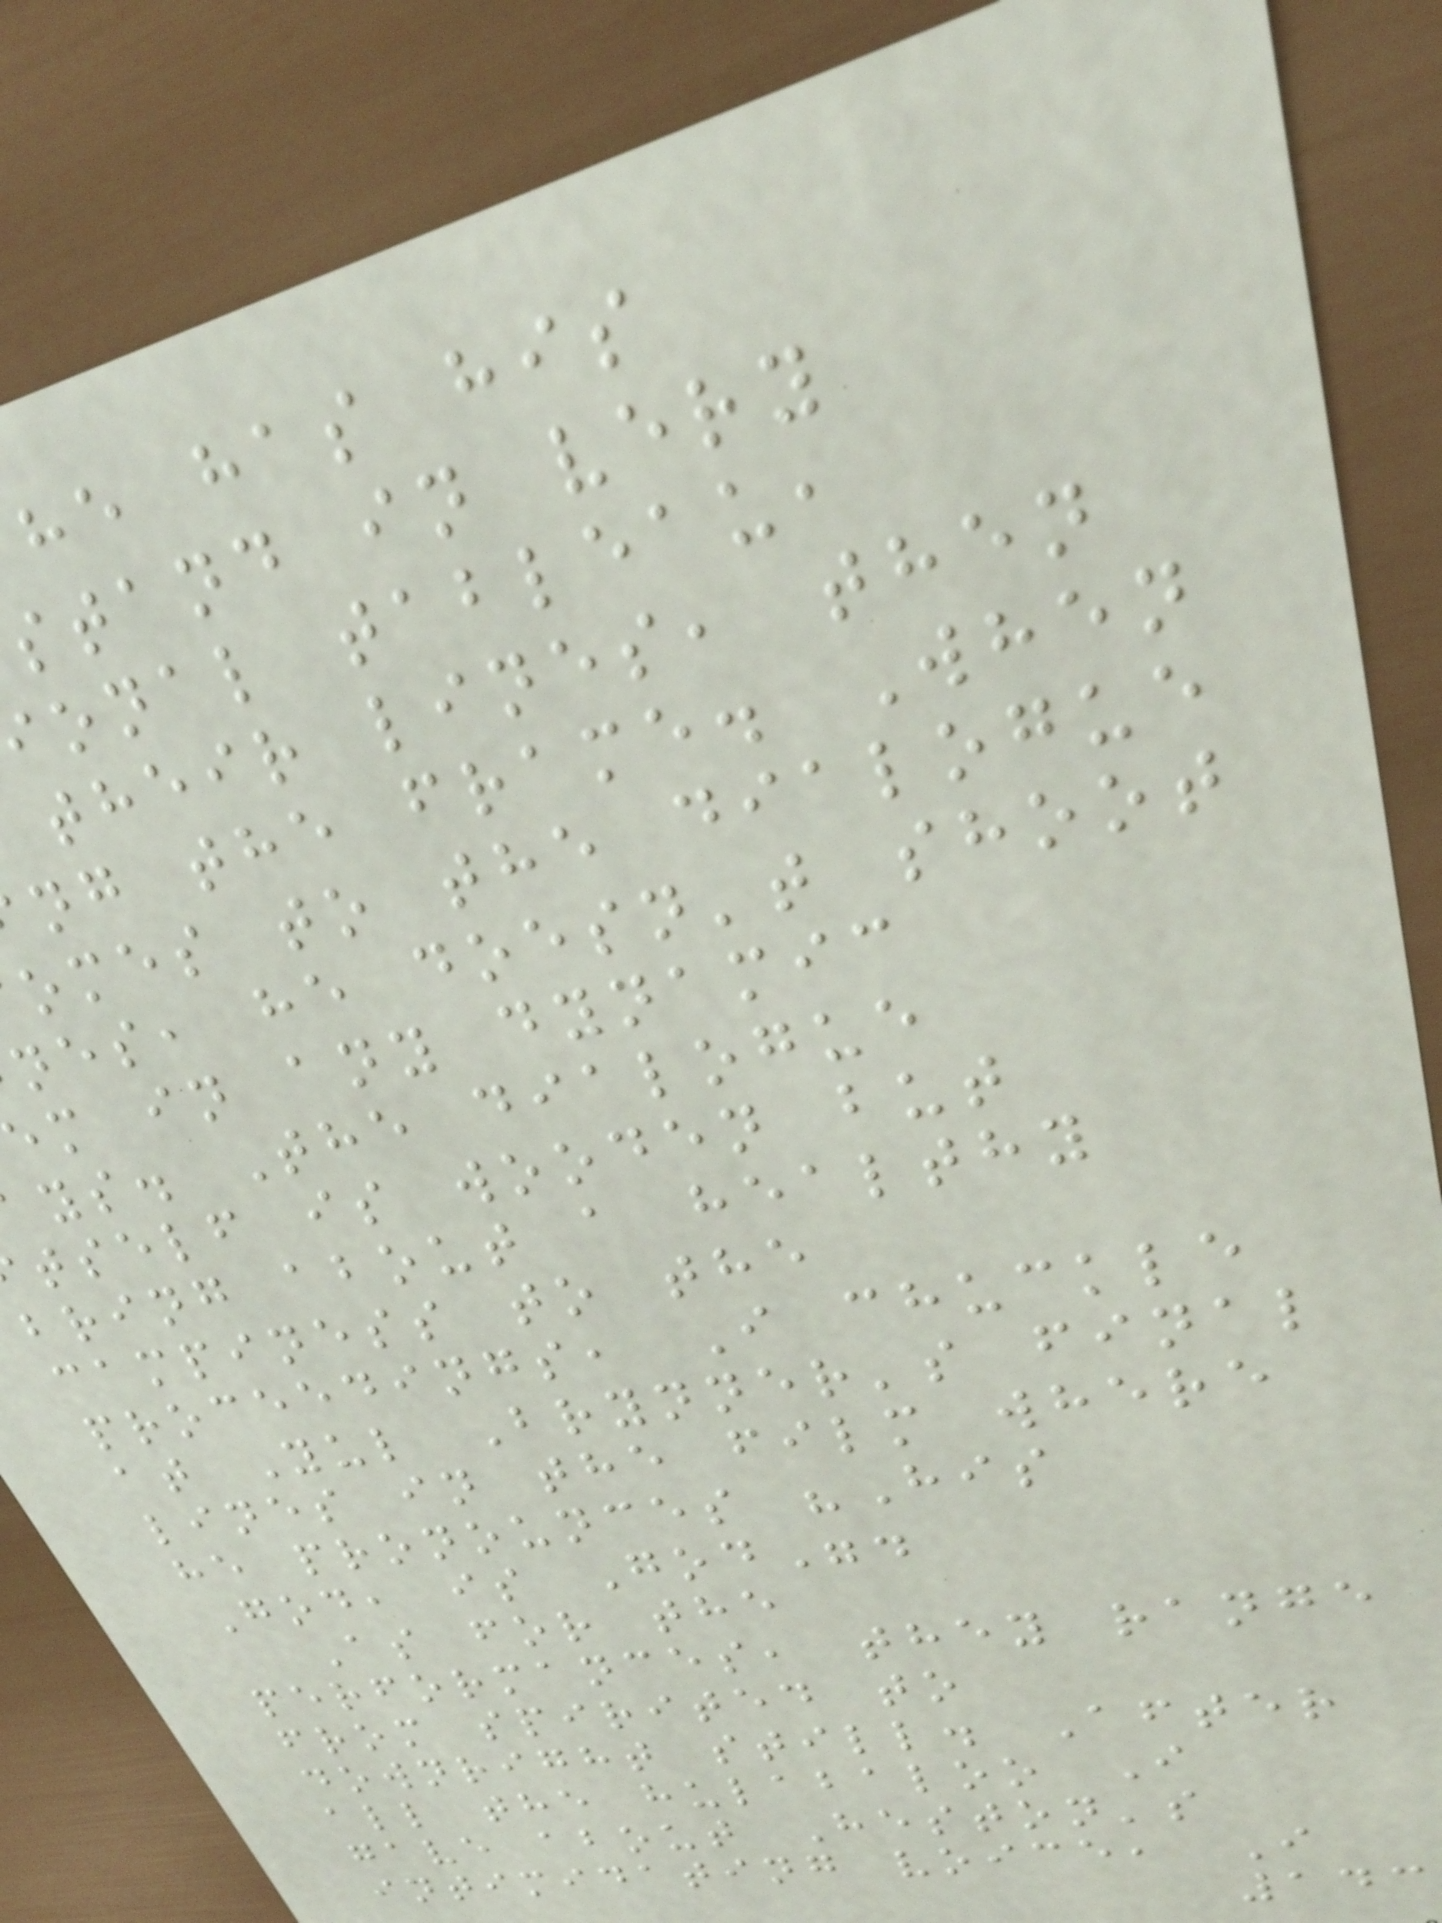he has his
stand in very
onal tableau,
their lines, then
ng the frame. When
omes to the dialogue
nes, he doesn't shoot
em in any dynamic
ys. The dialogue
tself is wooden but
bring about a healthy
campiness to the
proceedings, I chuckle
at Yul Brynner's final
lines in the film where
he pronounces "His
God, is God".
As for the
performances, they range
from spirited to
downright still. After
all the hulabaloo I
gave about Heston's
intimidating voice, I
143
